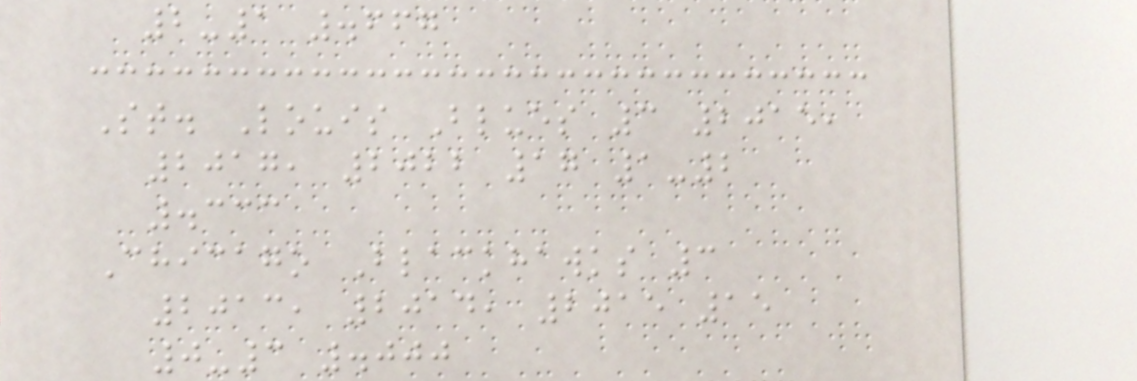2-1 .667
St. Louis Blues 3 2015,
2017, 2022 17 1-2
.333
Chicago Blackhawks 3
2013, 2014, 2015 15
0-3 .000
